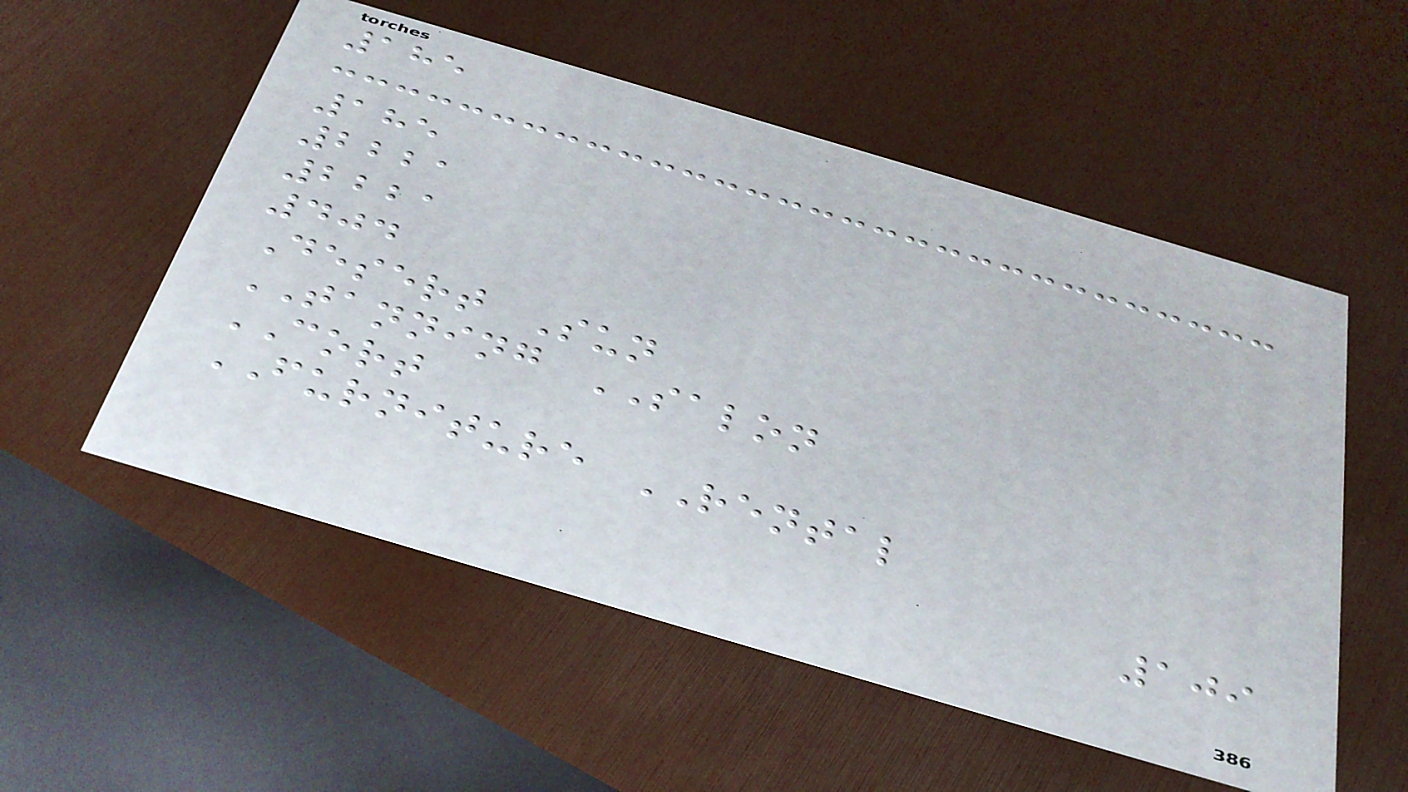185
185
2221
2221
404
Desert Sun
TANNING SALON
CORT
FURNITURE RENTAL
109
